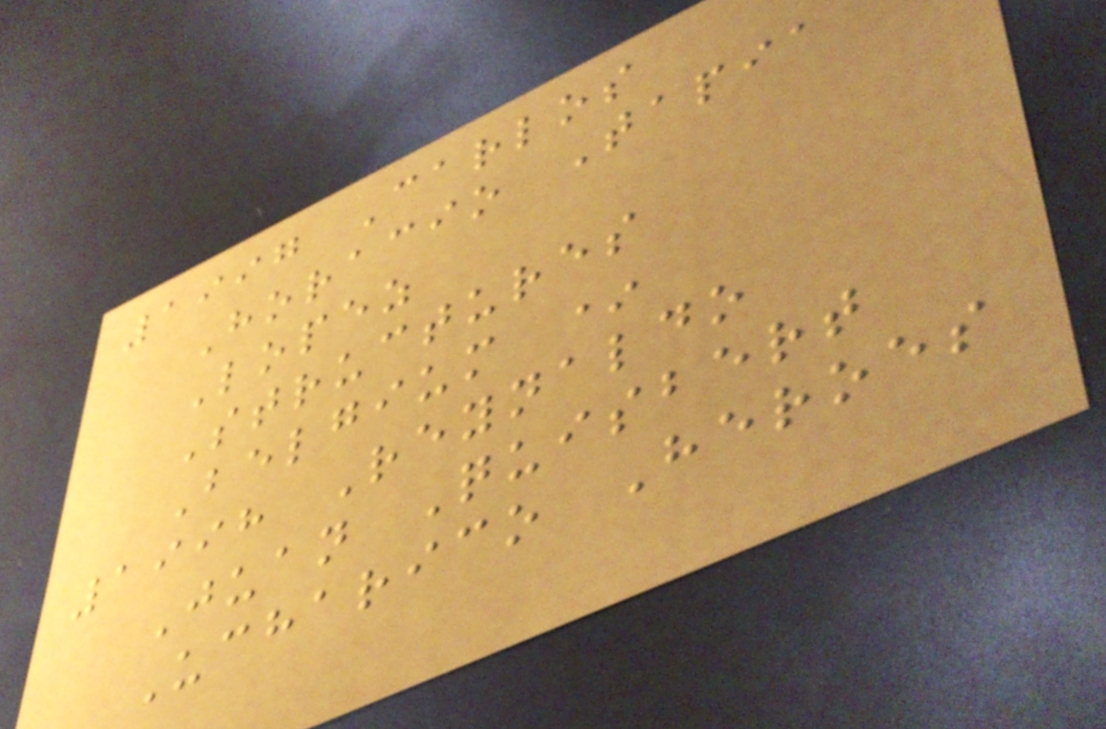1997 Carlos
Horacio Tapia
Lopez
Structures
Belgium *
1998 Reynaldo
Juan Quisbert
Ucharico Heroes
